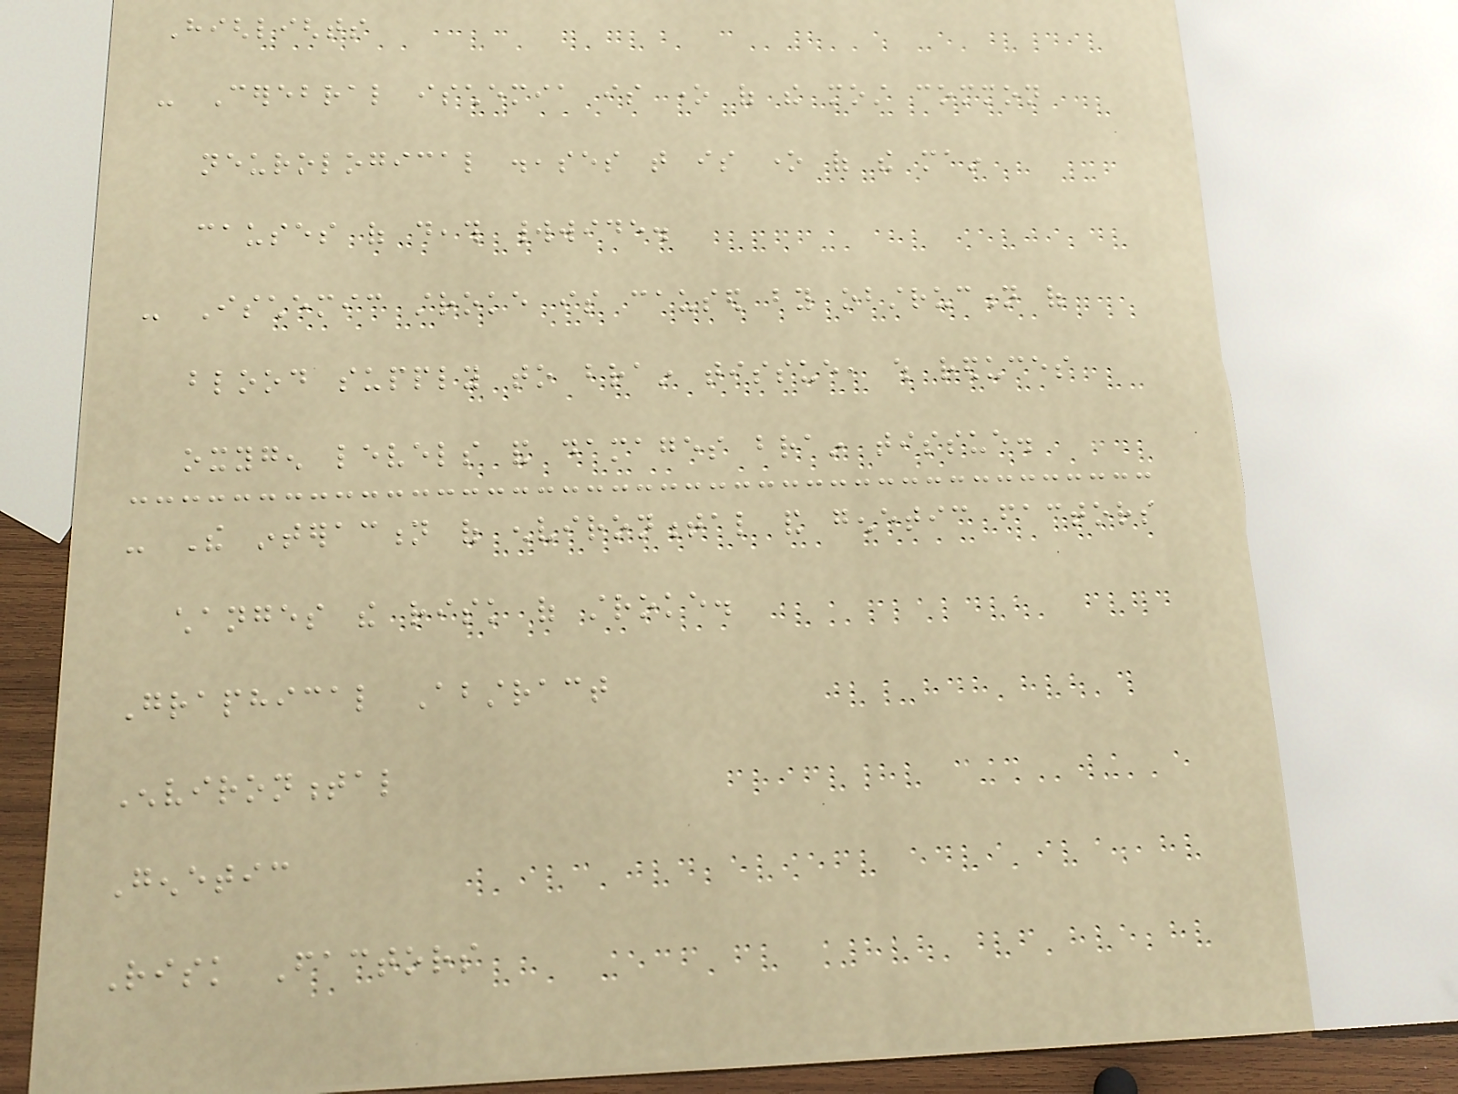Highlights
- Cerebral ischemia is one of the most common
neurological diseases that is one of the main
causes of death worldwide.
- Ischemic stroke is caused by obstruction of
blood supply to brain tissue, which reduces
oxygen levels and damages brain tissue.
- The interaction of environmental and genetic factors
changes the risk of stroke.
Graphical Abstract
Environmental
Genetic
Risk Factors
